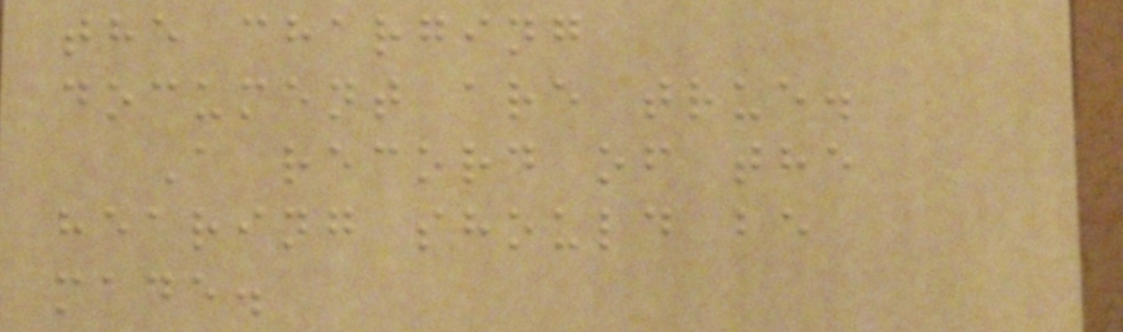the charging
document are true.
A record of the
hearing should be
made.
